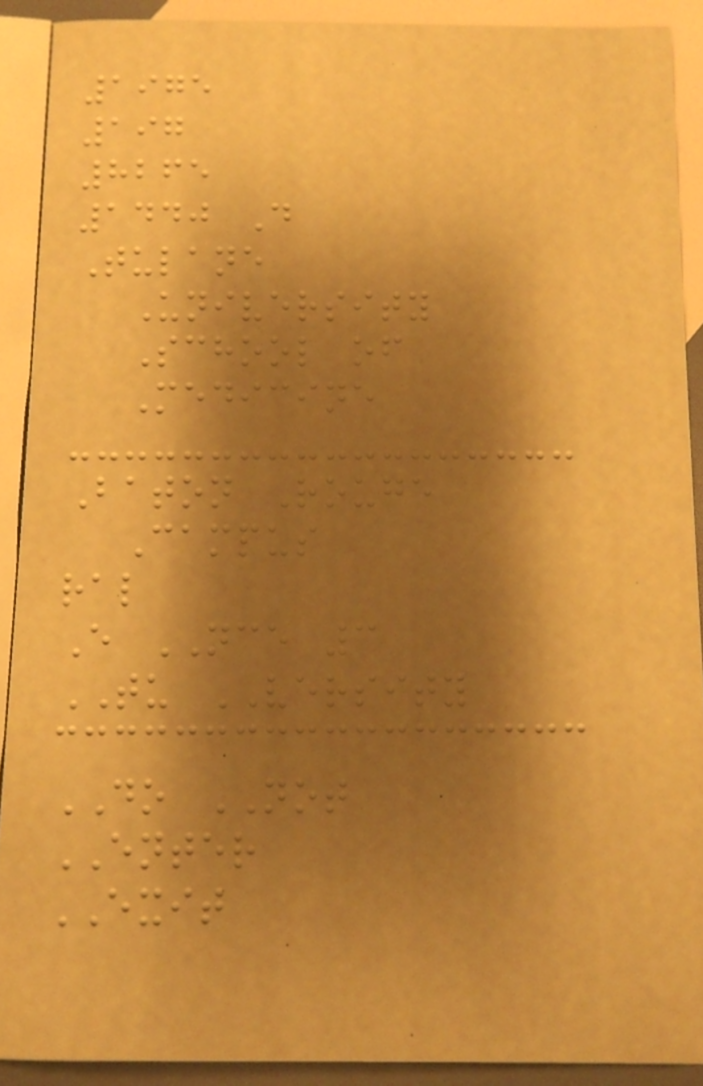1975
197
8265
1440 D
Tulane
University
School of
Medicine
Baton Rouge
Campus
ral
E NCE 3
TU VERSITY
DO NOT
ENTER
EXIT
